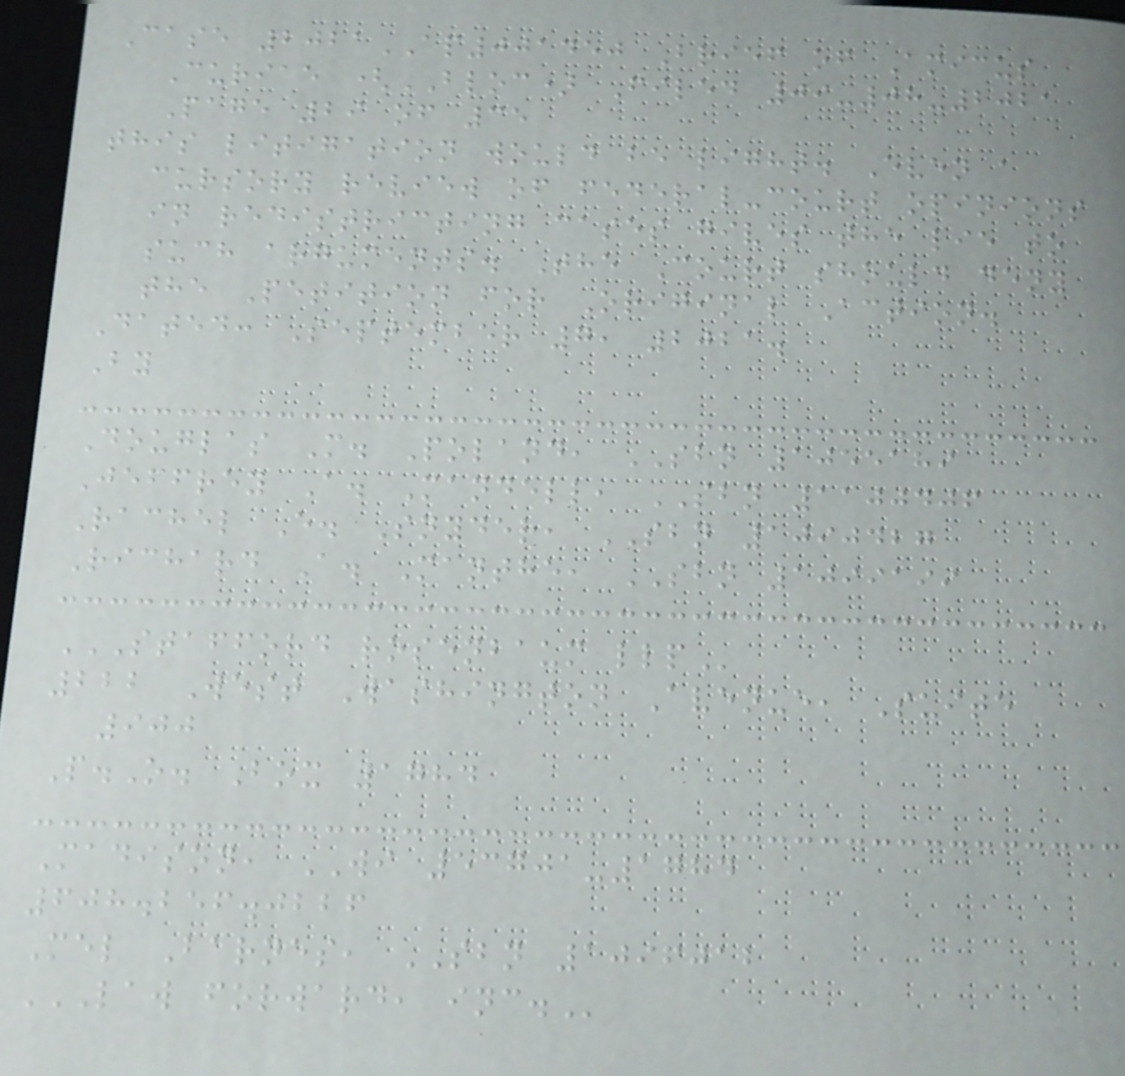Case 2021AP001450 Brief of Amicus
Curiae (BLOC) Filed 09-08-2021
Page 29 of 35
this litigation would be light. Even a
cursory review of federal-court opinions
in redistricting cases gives the lie to
such arguments. The Court should deny
the Petition for Original Action.
Dated: September 7, 2021.
By
Douglas M. Poland, SBN 1055189
Jeffrey A. Mandell, SBN 1100406
Rachel E. Snyder, SBN 1090427
Richard A. Manthe, SBN 1099199
STAFFORD ROSENBAUM LLP
222 West Washington Avenue, Suite
900
P.O. Box 1784
Madison, WI 53701-1784
608.256.0226
Mel Barnes, SBN 1096012
LAW FORWARD, INC.
